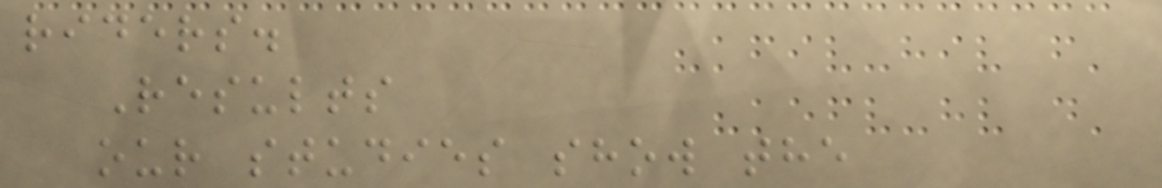riders.
Results
our studies show the
